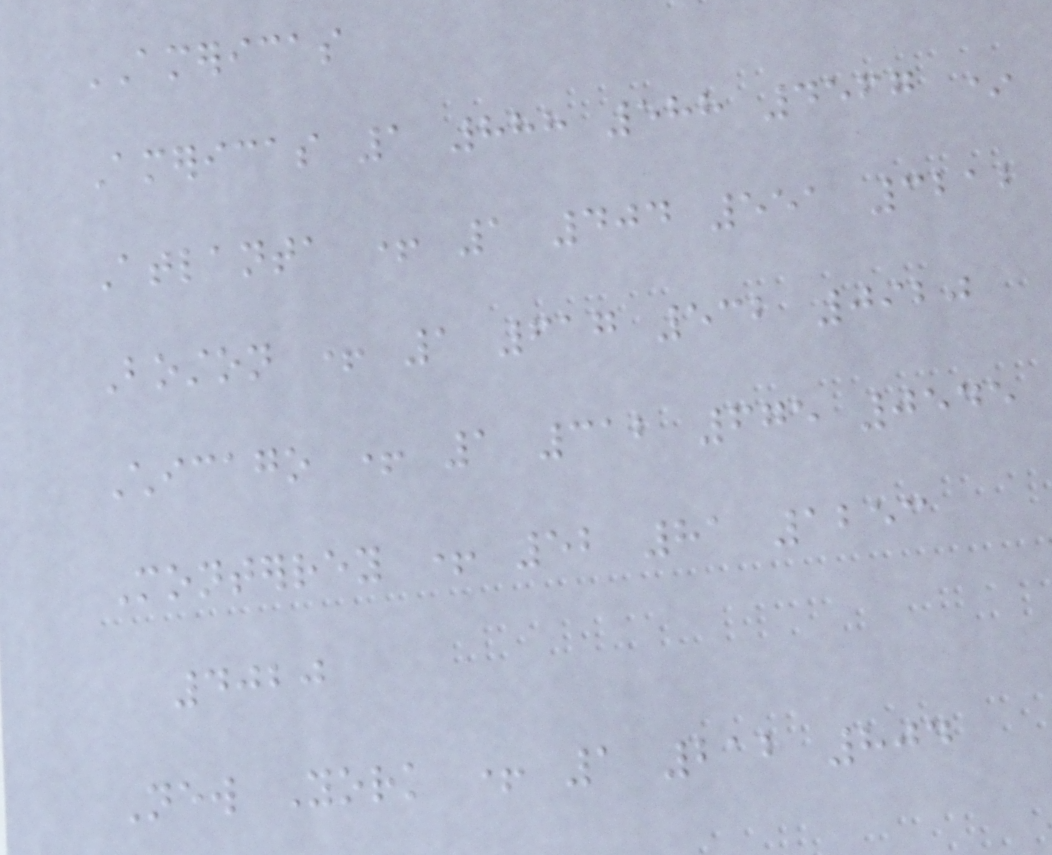AMERICAS
Americas 1 888 588 4567 *
Atlanta + 1 404 551 3212
Boston + 1 617 532 0920
Chicago + 1 312 675 0545
Monterrey + 52 81 1253
4020
New York + 1 212 804
